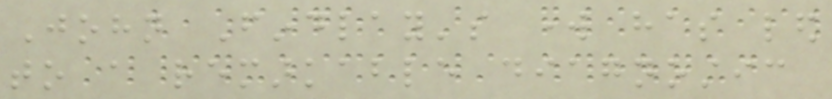John Findlay's work has led
to a remarkable diagnostic
